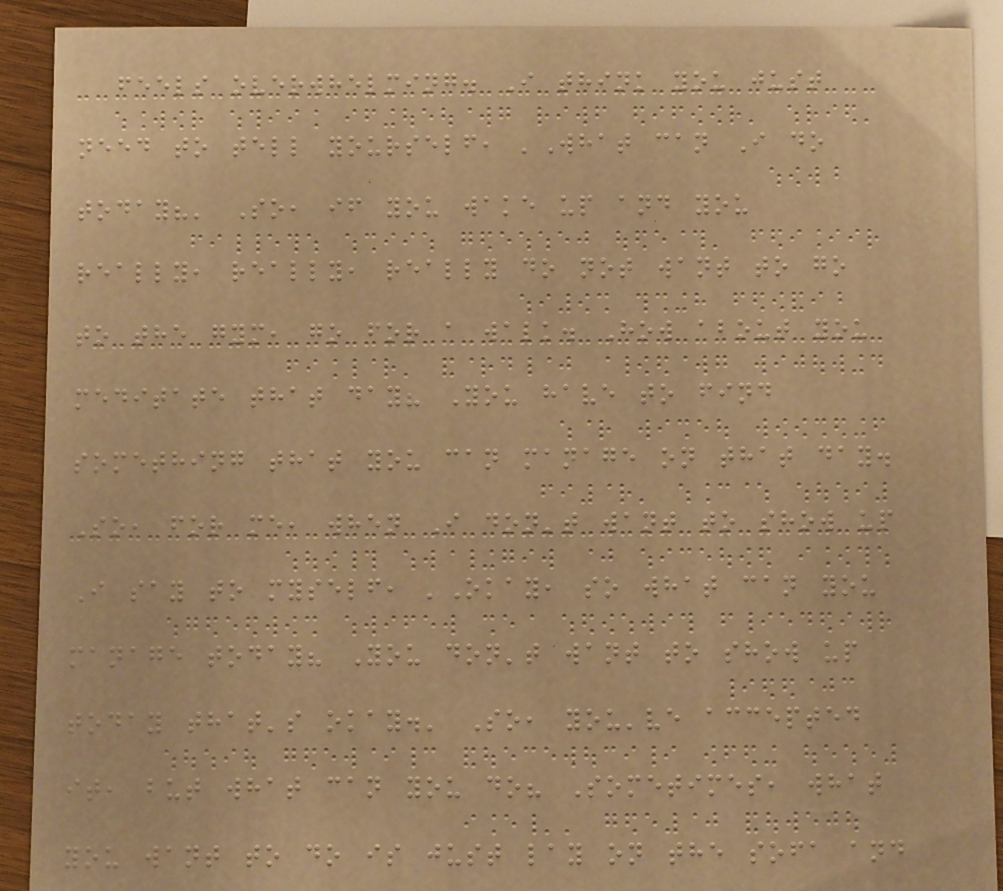feels overwhelming. I think you just
need to tell yourself, 'What can I do
today?' So, if you wake up and you
really, really, really do not want to go
to the gym, go for a walk. How about you
meditate that day? You have to find
something that you can manage on that day.
So, for me, when I don't want to show up
I say to myself, 'Okay, so what can you
manage today? You don't want to show up
today that's okay.' So, you've accepted
it, but what can you do? Sometimes, what
you want to do is just lay on the sofa and
